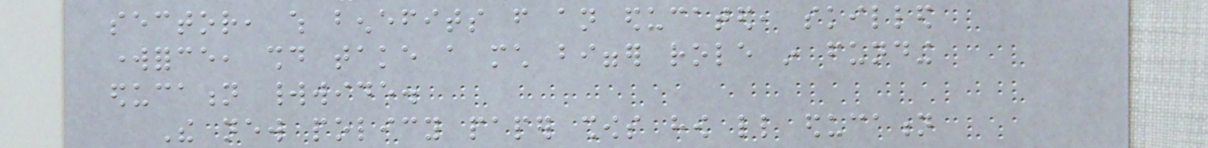sector, which benefits from an educated, skilled
workforce, should take a much bigger role in funding
education worldwide.
The new policy paper shows how little education
